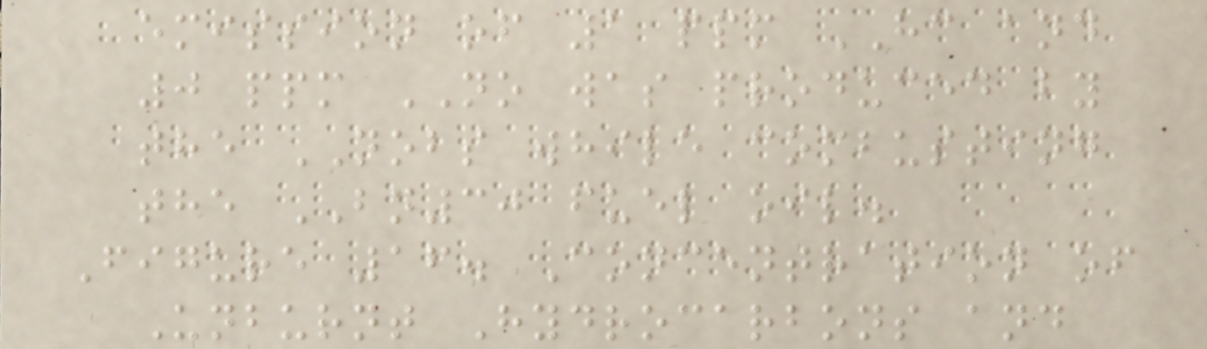emission of 1 ppm HC and
0 ppm NO was produced by
the NOBS while combusting
the BN30 fuel oil.
Figure 16. Concentration of
Unburnt Hydrocarbons and
